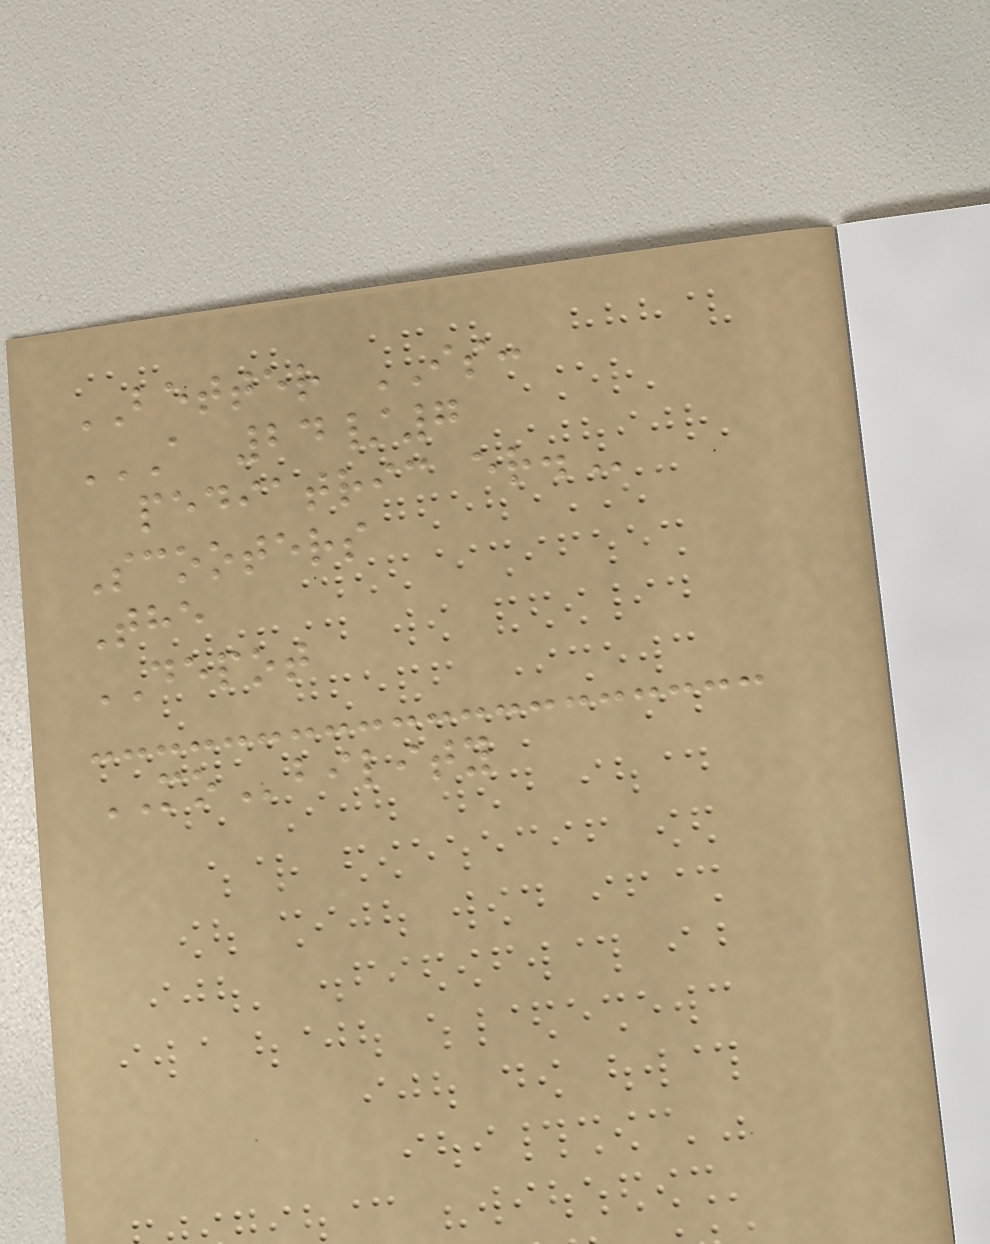BETTER IS:
A 24/7
PEDIATRIC ER.
Scooters
The
DEPOT
MObility
